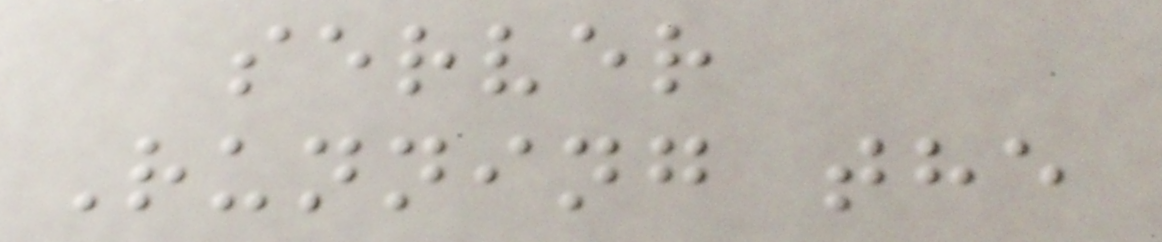server
Running the
